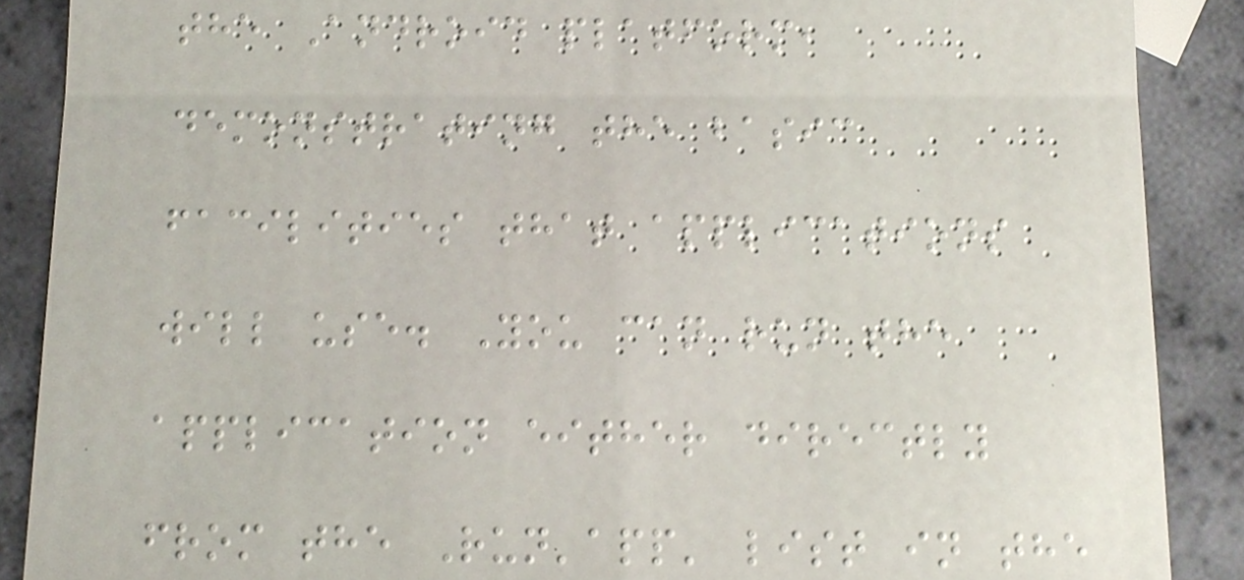the Android platform,
demonstrating the basic
facilities that applications
will use. You can run the
application either directly
from the Run'app' list in the
